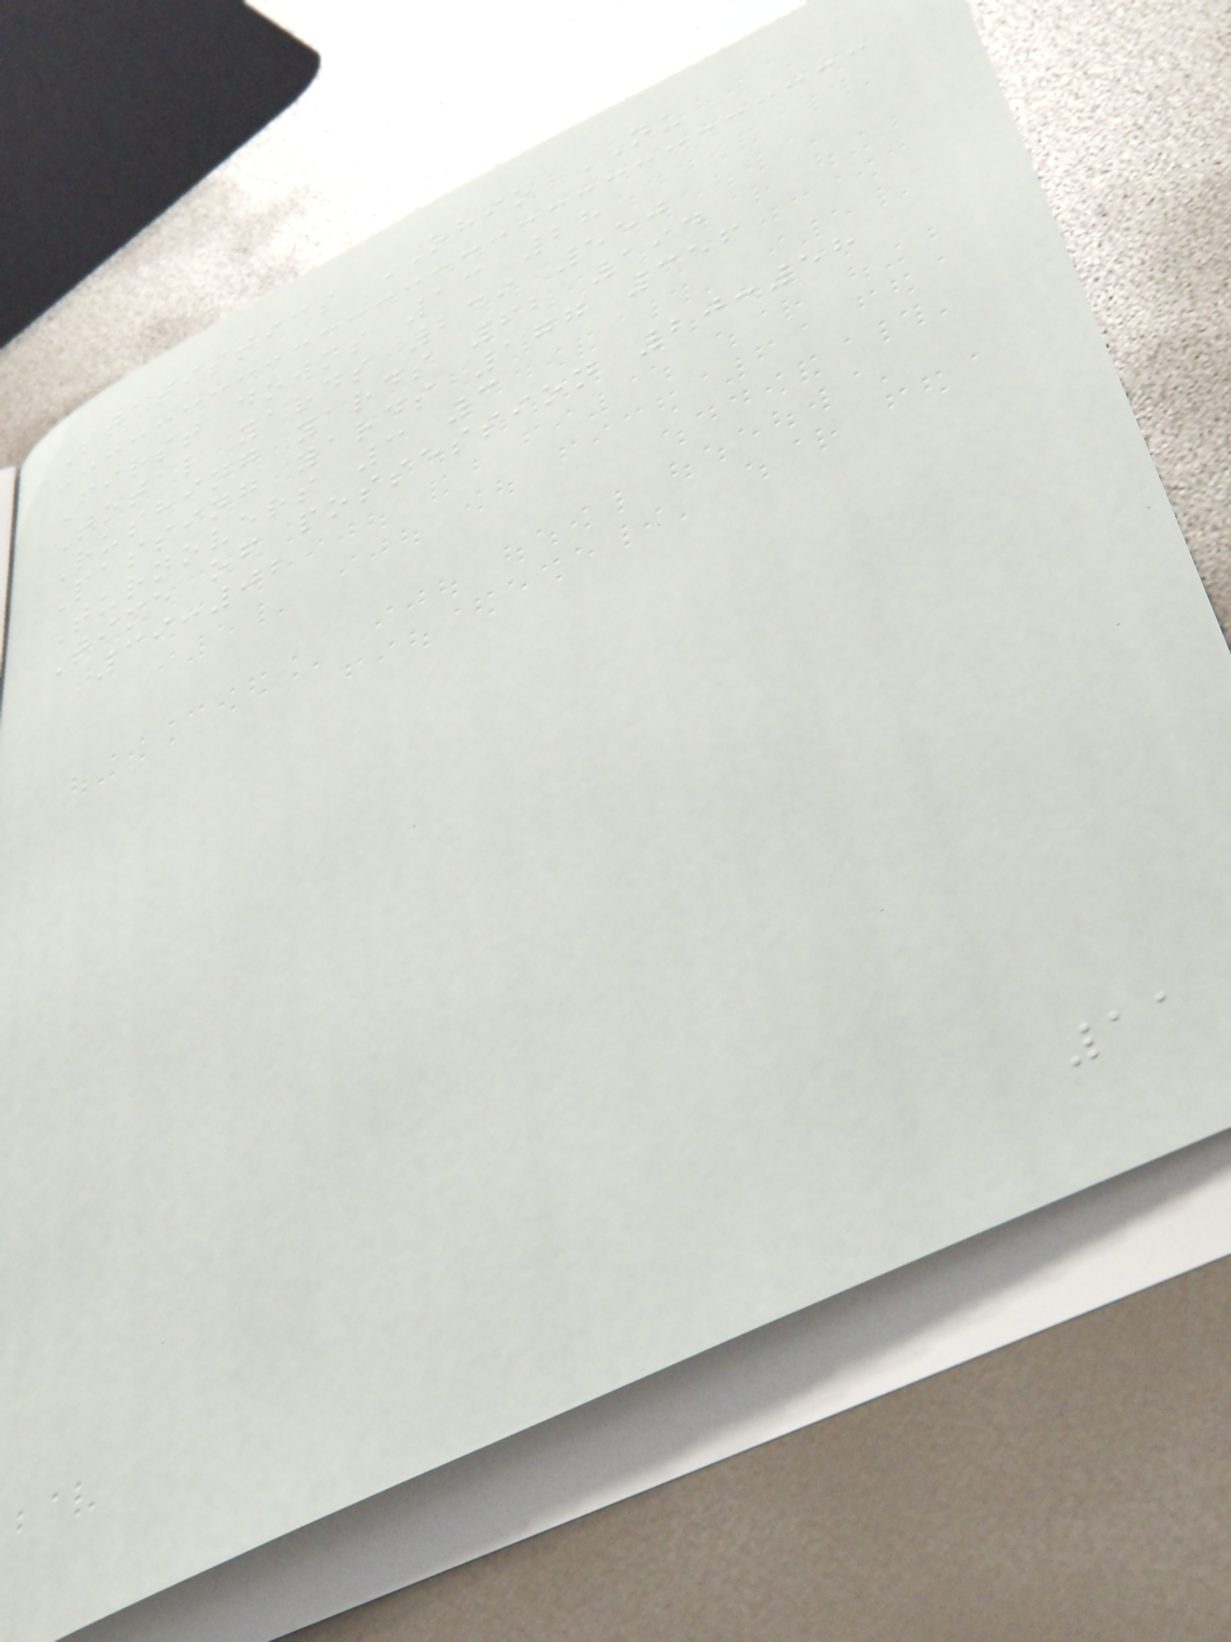Statistics OHIO NU
First downs 13 28
Total yards 239 550
Rushing yards 62 194
Passing yards 177 356
Turnovers 3 3
Time of possession 20:58
39:02
11
